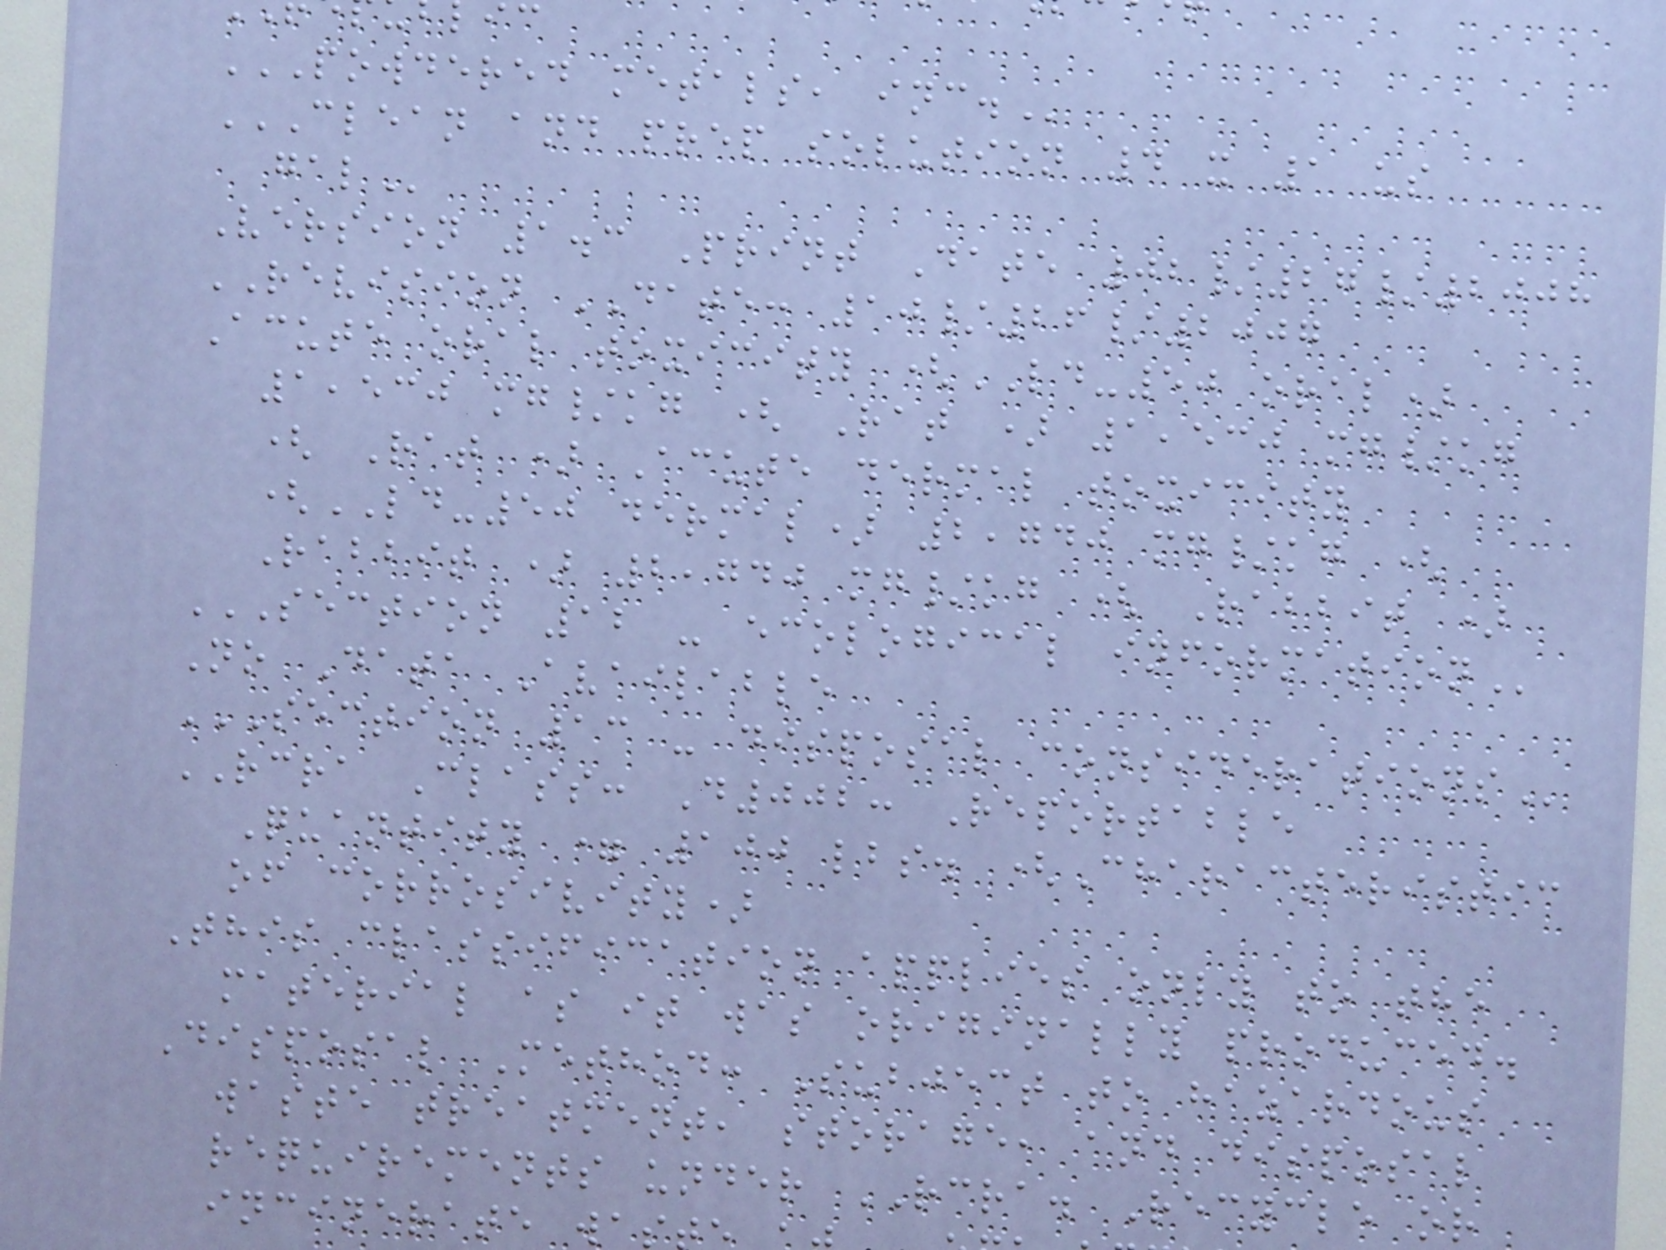POWDERED METALS, INC.
CLEAN AND PREP SOLUTION 4 X 1 US
Version 1.3 Print Date 02/27/2008
REVISION DATE: 10/26/2007
Acute oral toxicity (LD-50 oral)
1,530 mg/kg ( Rat ) 1,530 mg/kg
( Rat ) Acute dermal toxicity
(LD-50 dermal) 2,740 mg/kg (
Rabbit ) 2,740 mg/kg ( Rabbit )
SECTION 12 - ECOLOGICAL INFORMATION
No Data Available
SECTION 13 - DISPOSAL CONSIDERATIONS
RCRA Class: D002: Reportable
Quantity = 100 lbs. (Characteristic
of corrosivity)
This classification applies only to the
material as it was originally produced.
Disposal Method: Subject to hazardous
waste treatment, storage, and disposal
requirements under RCRA. Recycle or
incinerate wa
